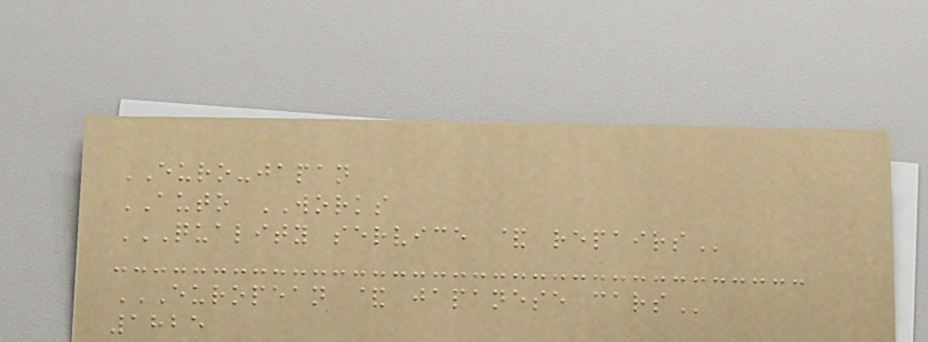EURO-japan
AUTO WORKS
QUALITY SERVICE & REPAIRS
EUROPEAN & JAPANESE CARS
1825
